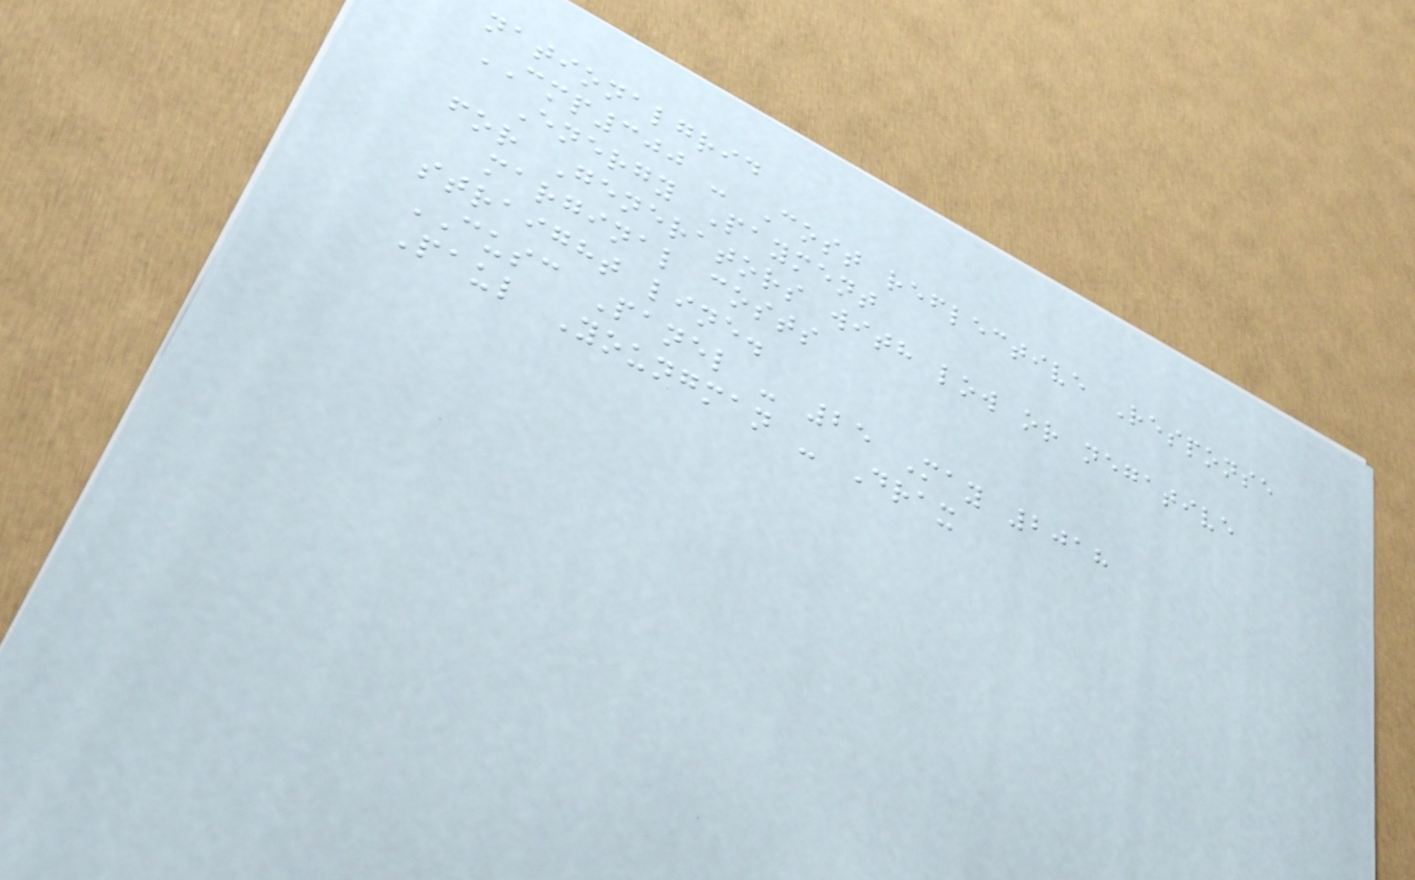nationalgrid
CMP300 - Cost reflective Response
Energy Payment
for Generators with low or negative
marginal costs
straight line.
CUSC Panel - 25 May 2018
Paul Youngman - Drax
